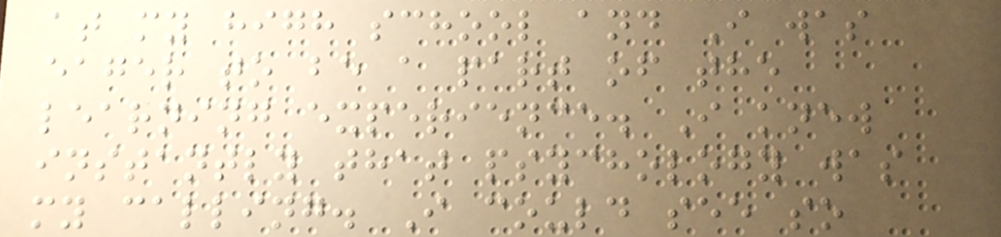at my high school and I was
eager to be a part of the
learning experience. I knew
instantly that psychology was
my calling. I could see so
